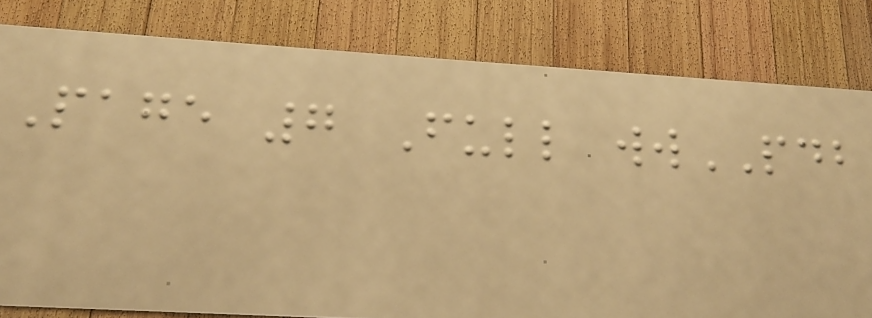Page 7 Full wwPDB
